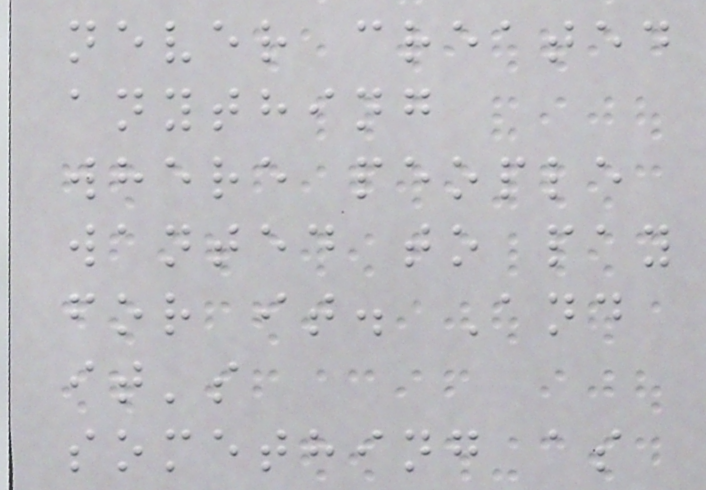never created
anything
where people
wanted to pay
for it. And
it's
something as
